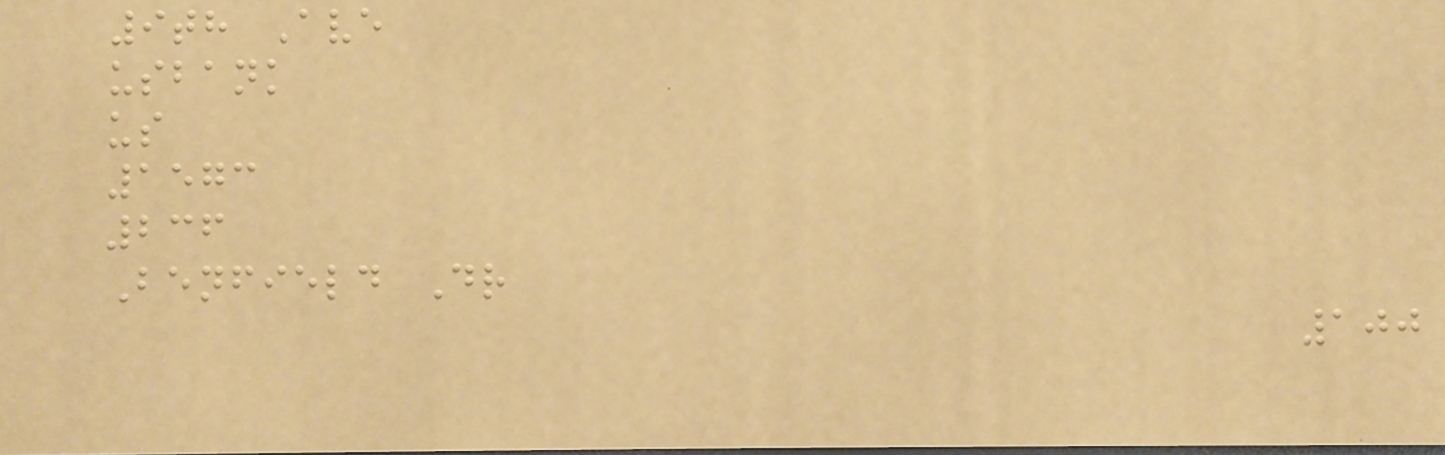9th Ave
usbank
us
1573
236
Benfield Dr
100
